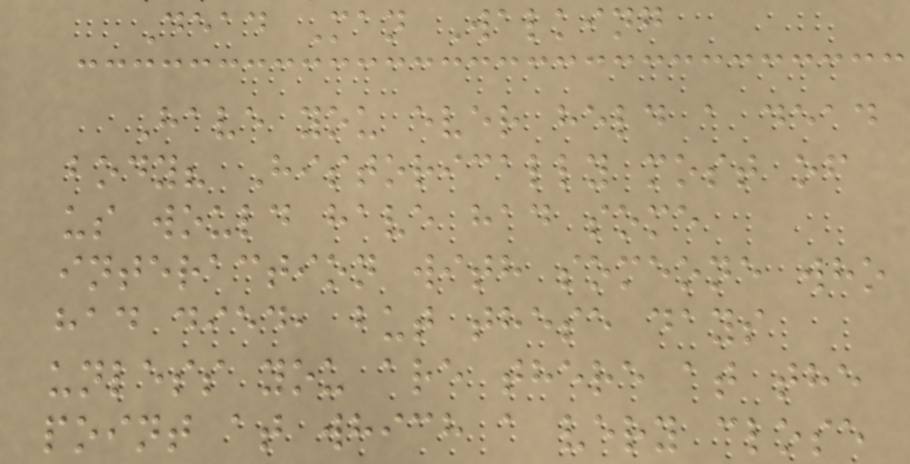Dead Man Walking
Have you ever held a dead
body? Historically most of
us would have had some
interaction with someone who
had died, but these days
unless you are there at the
point at which a very close
